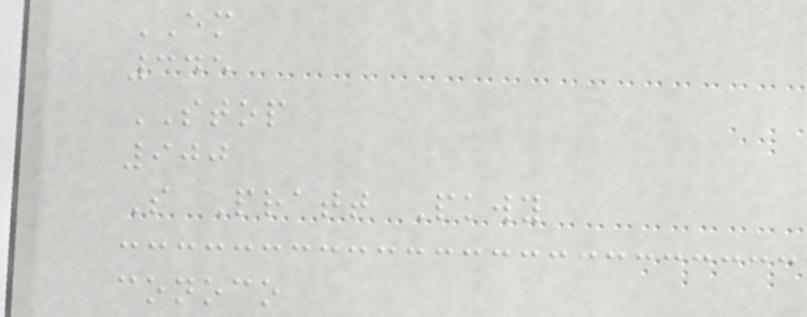EM
345
STOP
900
S Pratt Pkwy
conoco
